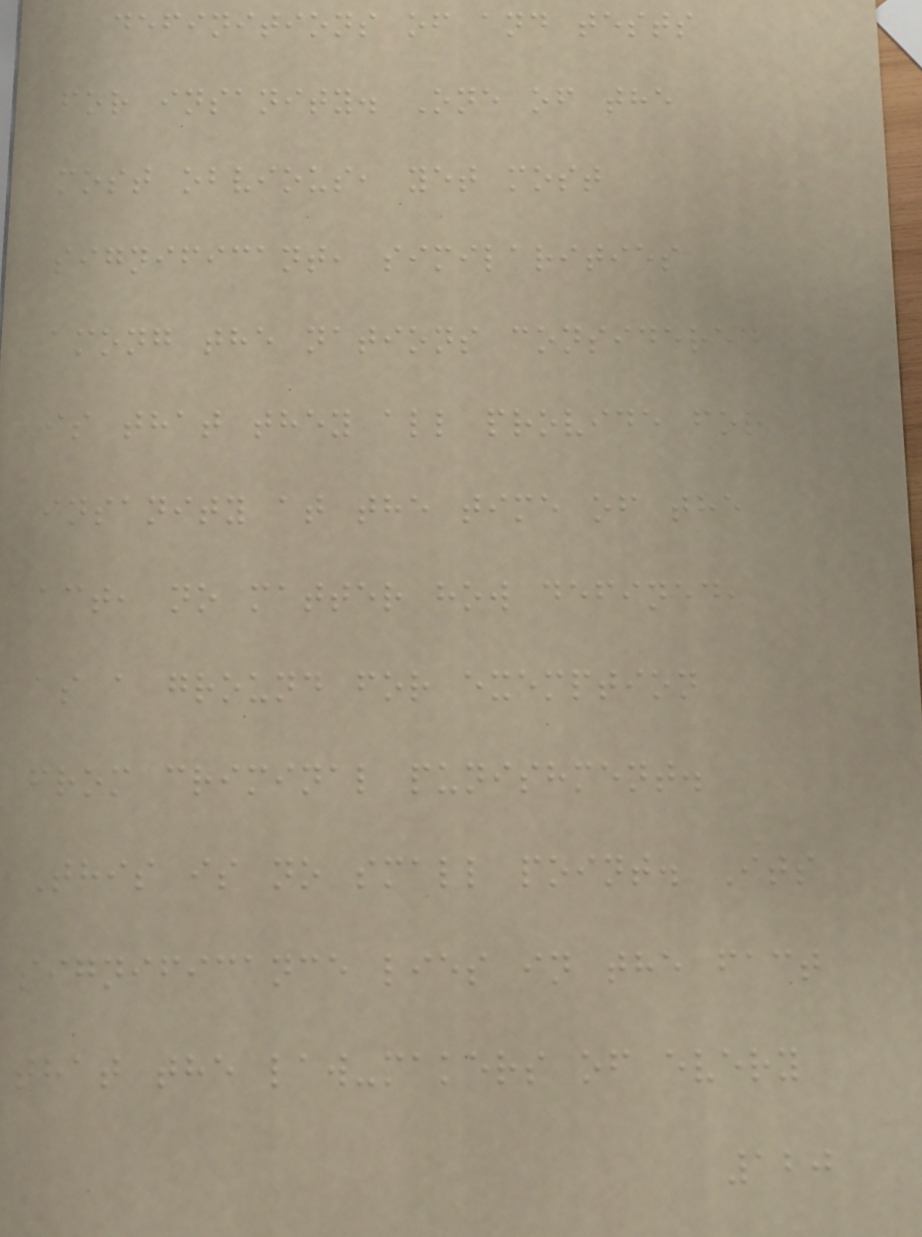definitions of and tests
for insanity. One of the
most obvious, yet most
significant, similarities
among the nations considered
is that they all provide for
insanity at the time of the
act, no matter how defined,
as a ground for exemption
from criminal punishment.
This is no small point. Its
significance lies in the fact
that the law-makers of every
120
